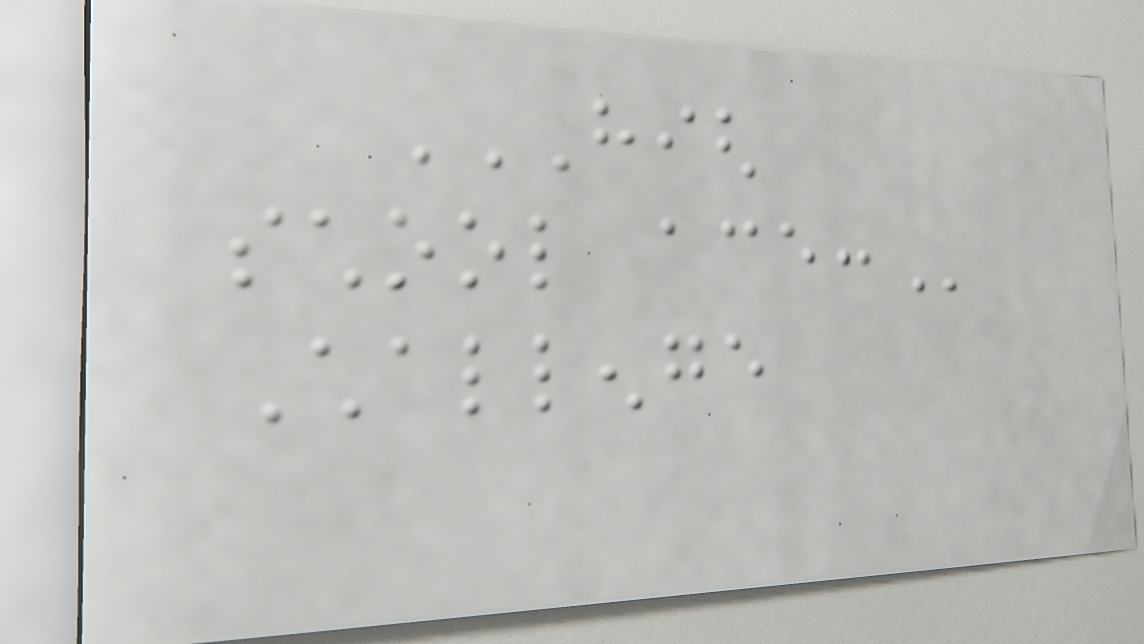HIGH
SCHOOL ACE:
Challenge
